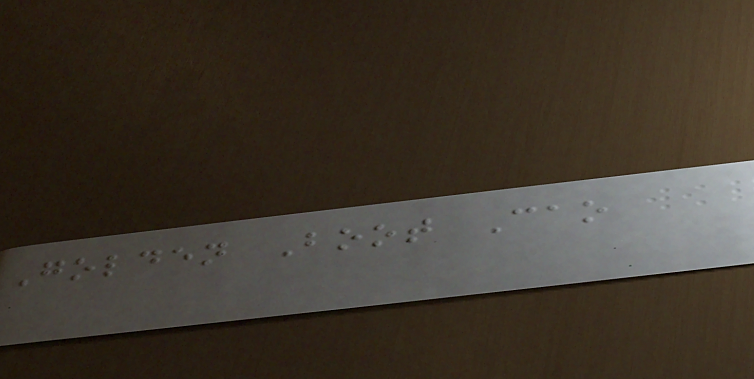Golden Boot Cao
